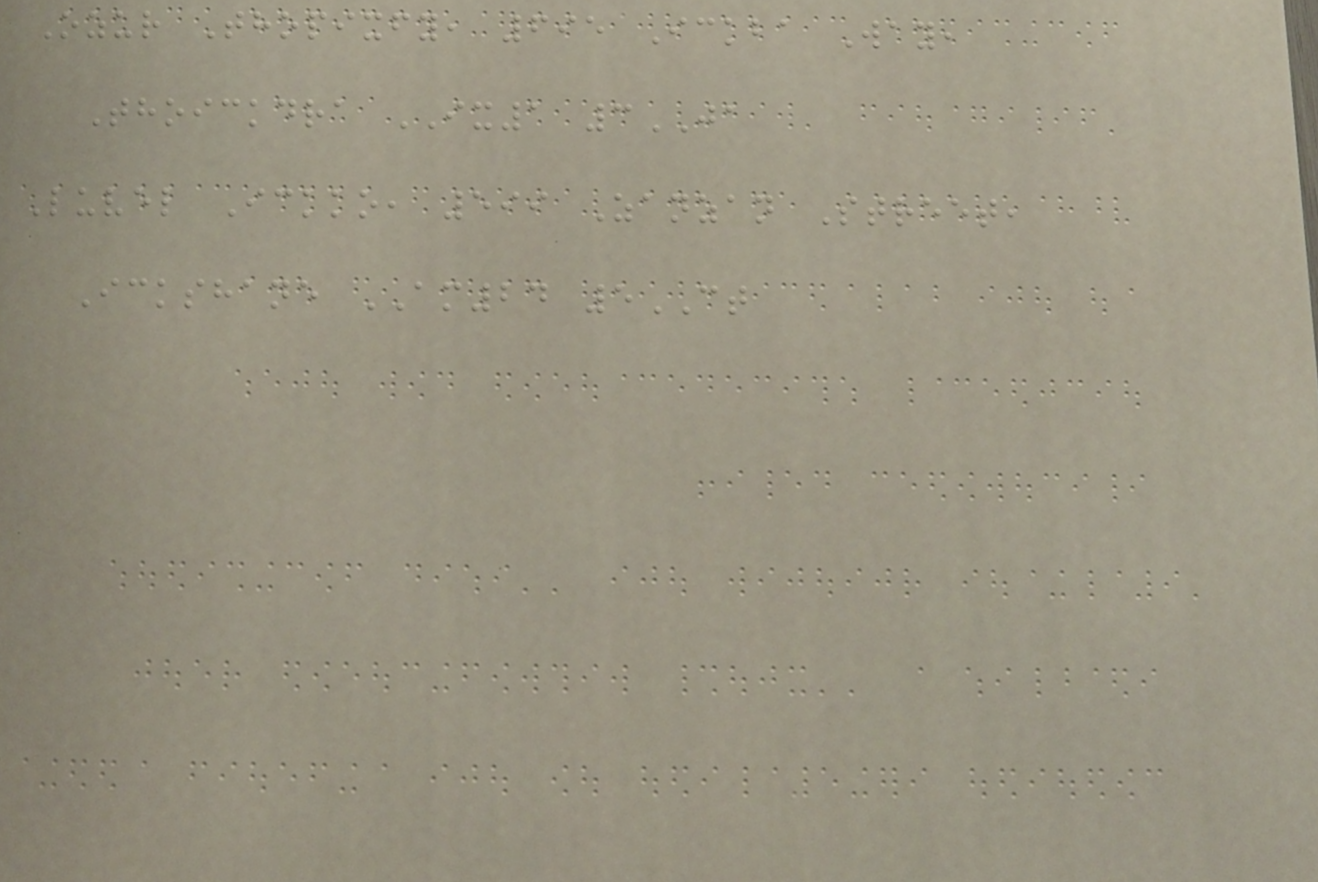Ozur Thopixfy, 695 Ickba Way,
Thoickdra IX1 3JA
Luvel Ickko, 599 Zanzan Street,
Ickshane AM24 5CT
